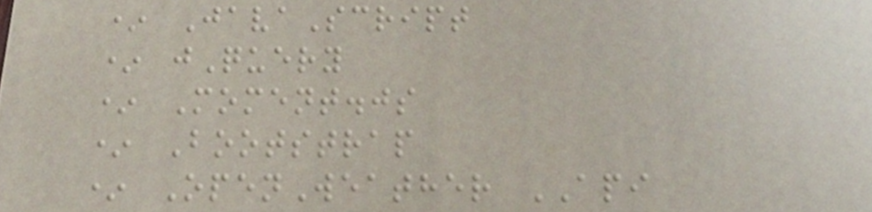* JavaScript
* jQuery
* Moment.js
* Bootstrap
* OpenWeather API
